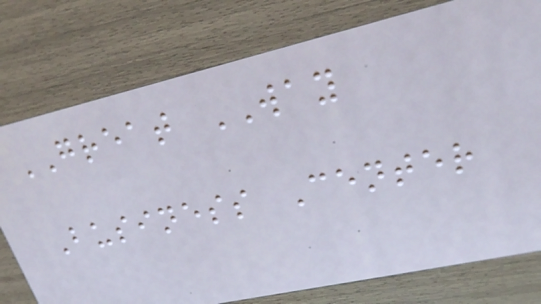GREAT WAY
Business Center
